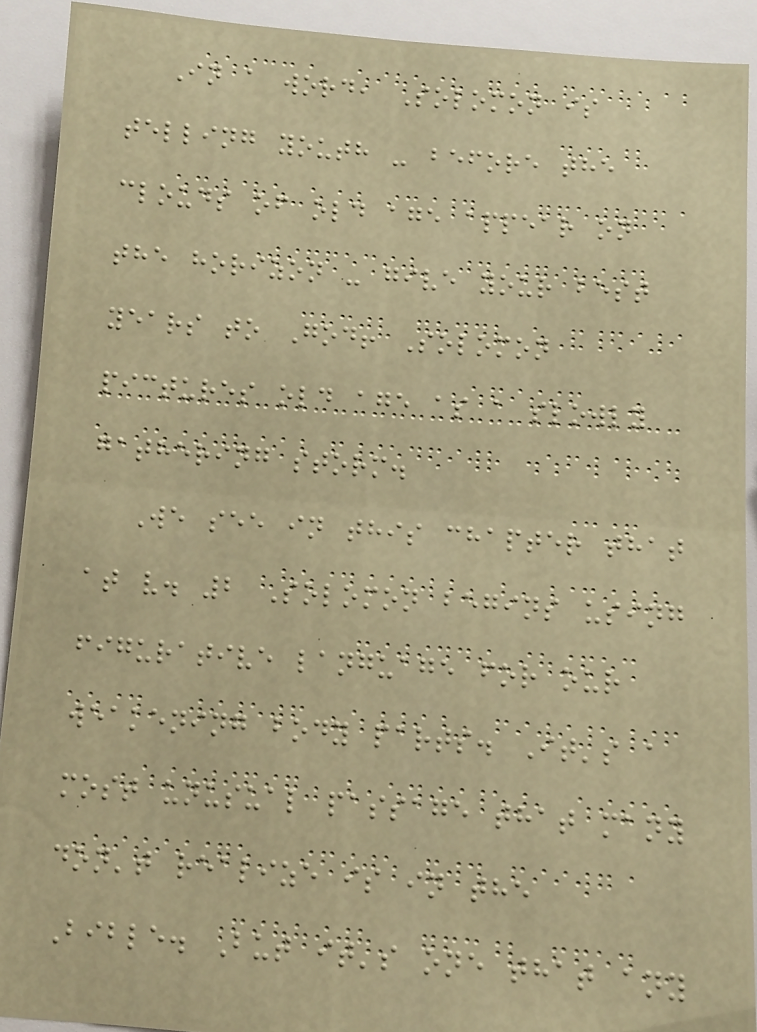In a word, Solomon is
telling youth - before the
clouds of old age appear on
the horizon - give your best
years to God! Solomon
pictures old age as a slowly
gathering storm.
We see in this chapter that
at v. 2 Solomon begins using
figurative language for our
weakening body parts. It's a
most unusual passage that many
don't realize is in the
Bible. But it's one that any
